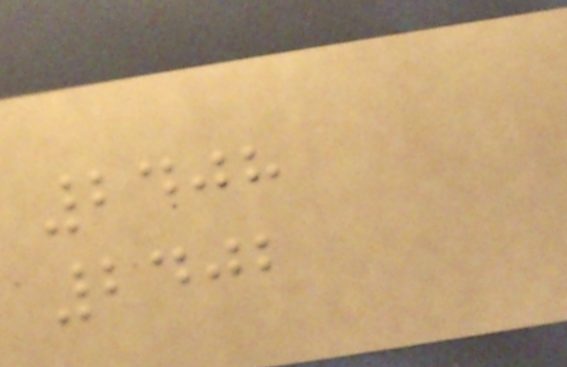2408
2402
